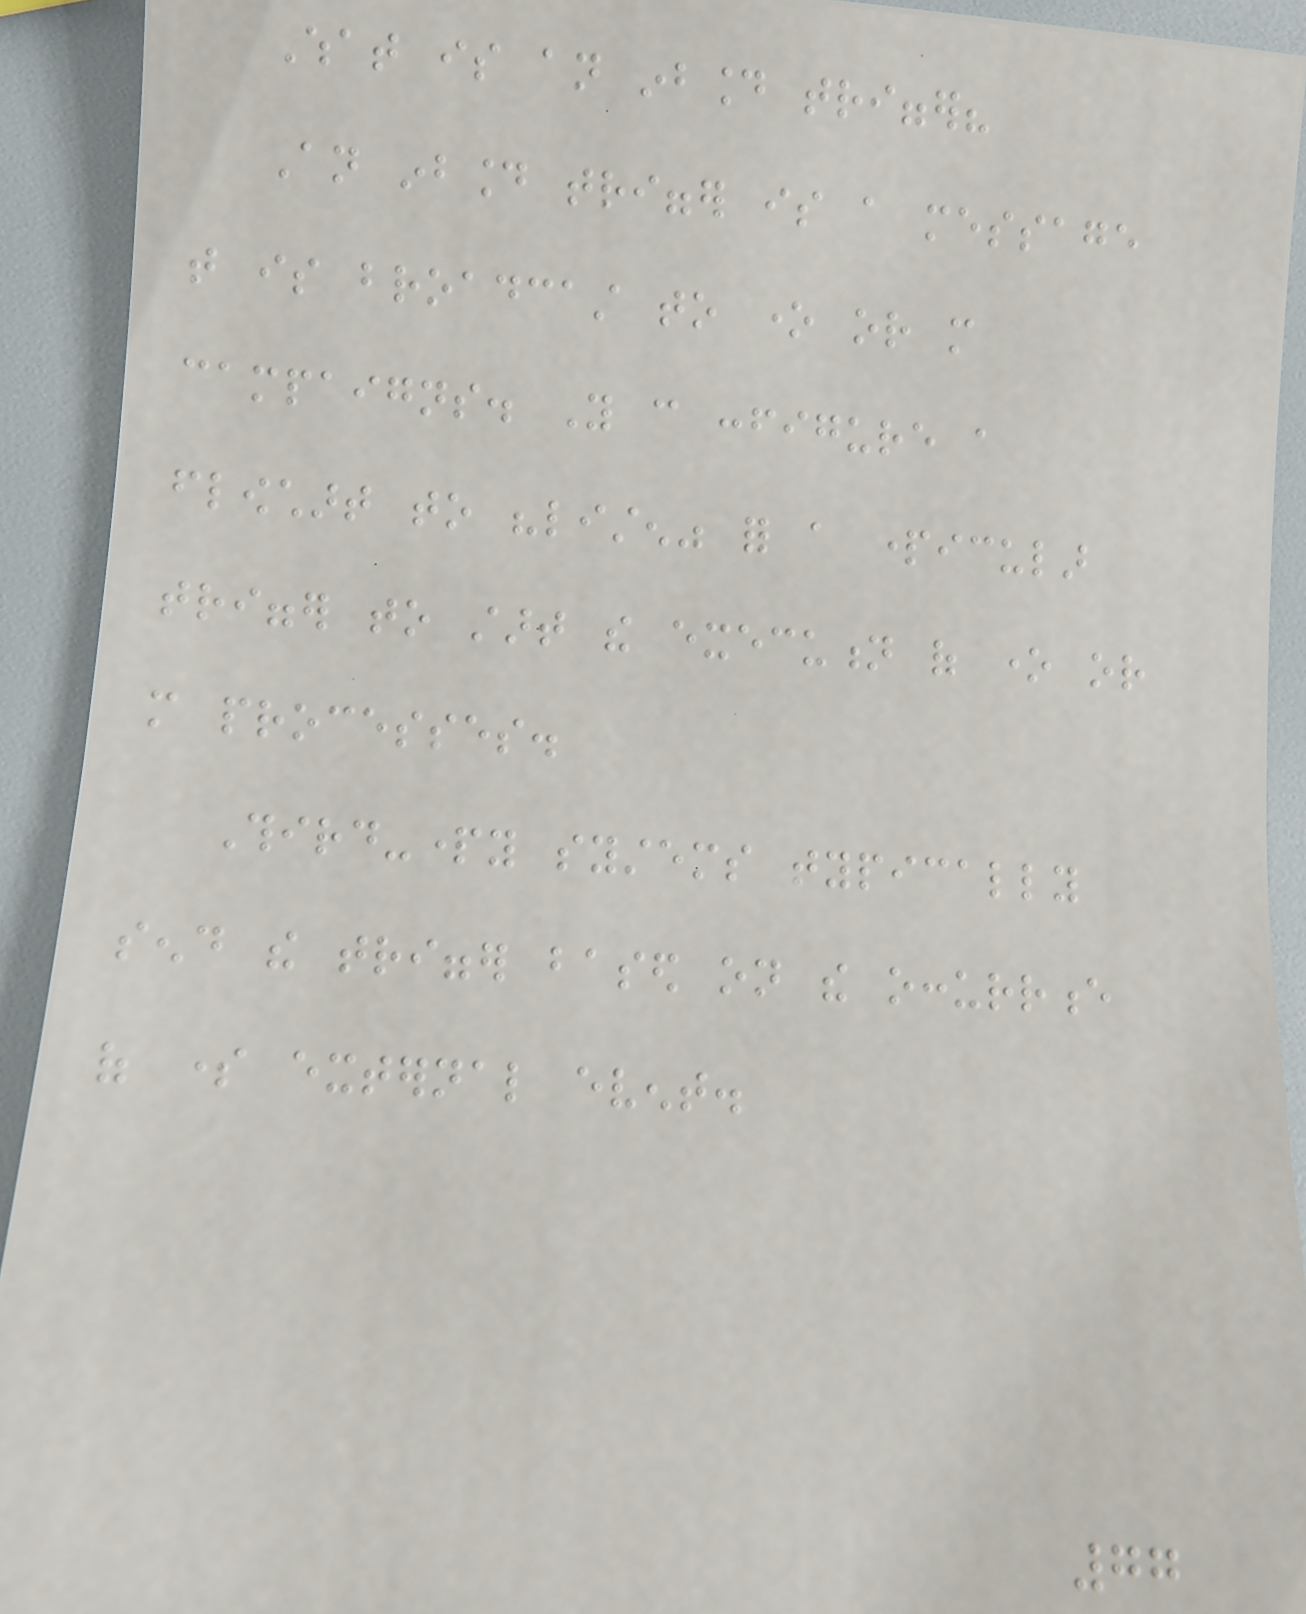What is an inbound trigger?
An inbound trigger is a message
that is broadcast to one or more
campaigns. You can configure a
flowchart to "listen" for a particular
trigger to start the execution of one or
more processes.
Third-party systems typically
send the trigger based on the occurrence
of some external event.
77
